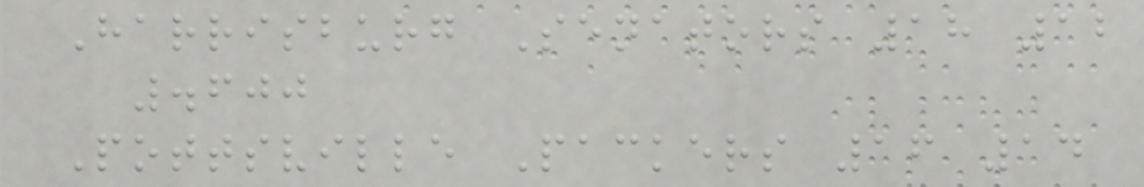Harrisburg Senators 18 12
.600
Pottsville Packers 16 14
